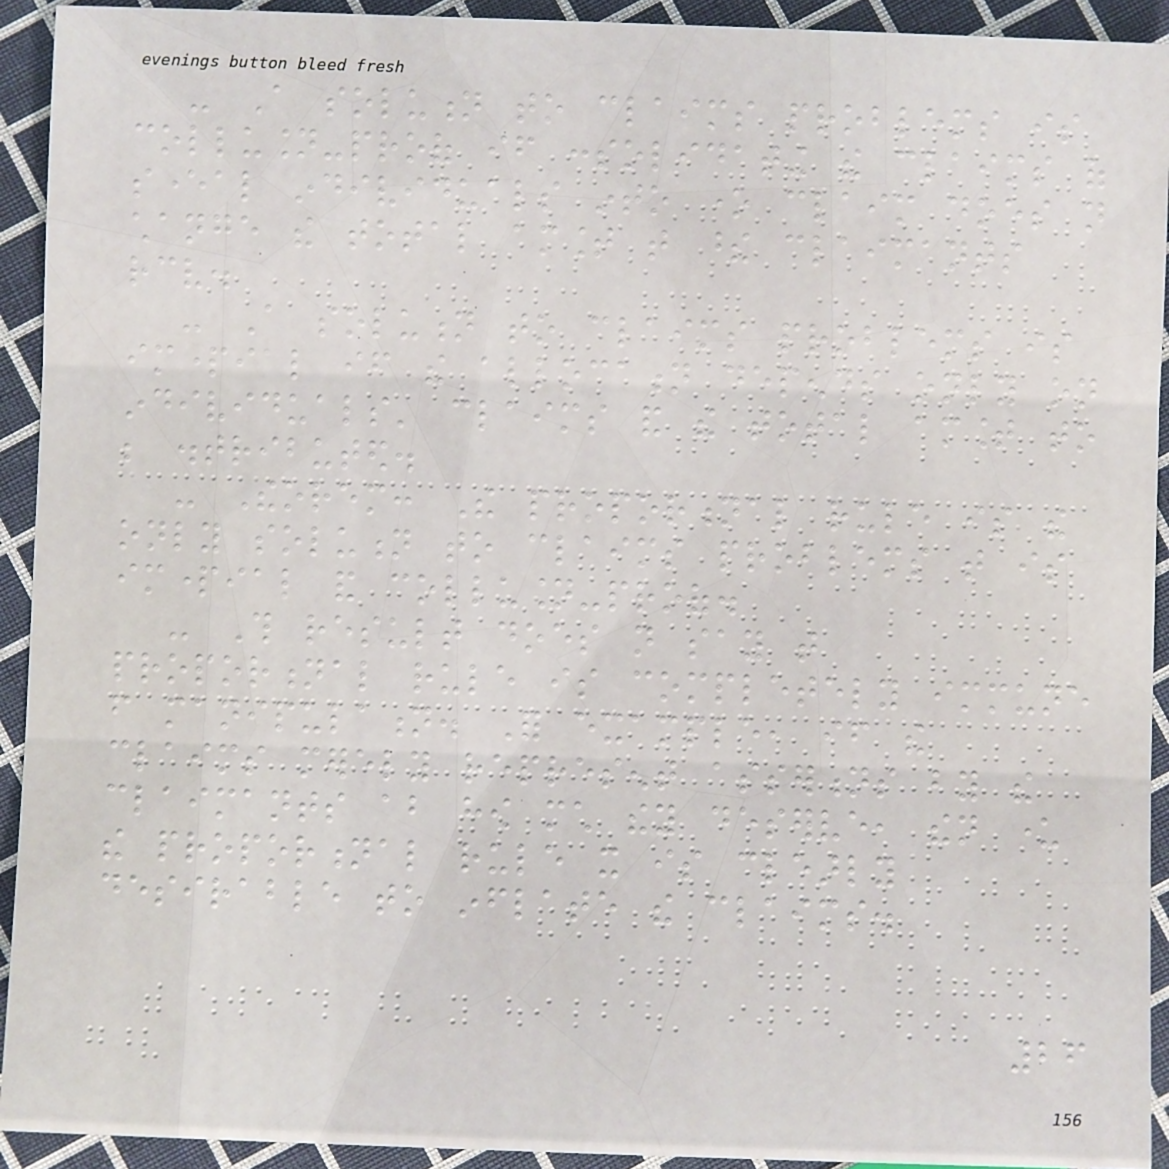- A solution to claims problems is
collusion-proof if consolidating the claims of
several individuals into one claim does not
change the total amount that these claimants
receive.
- A solution to claims problems is
impartial if the allocation depends only on
individuals' claims and the total amount to
be distributed.
- Theorem: The proportional rule is the
only solution to claims problems that is
impartial and collusion-proof.
- This result does not say that
proportional rule is completely immune
from manipulation. For example, if the
claims merely represent assertions by the
claimants about how much they deserve, then under
the proportional rule it is clearly
desirable to inflate the claims.
26
